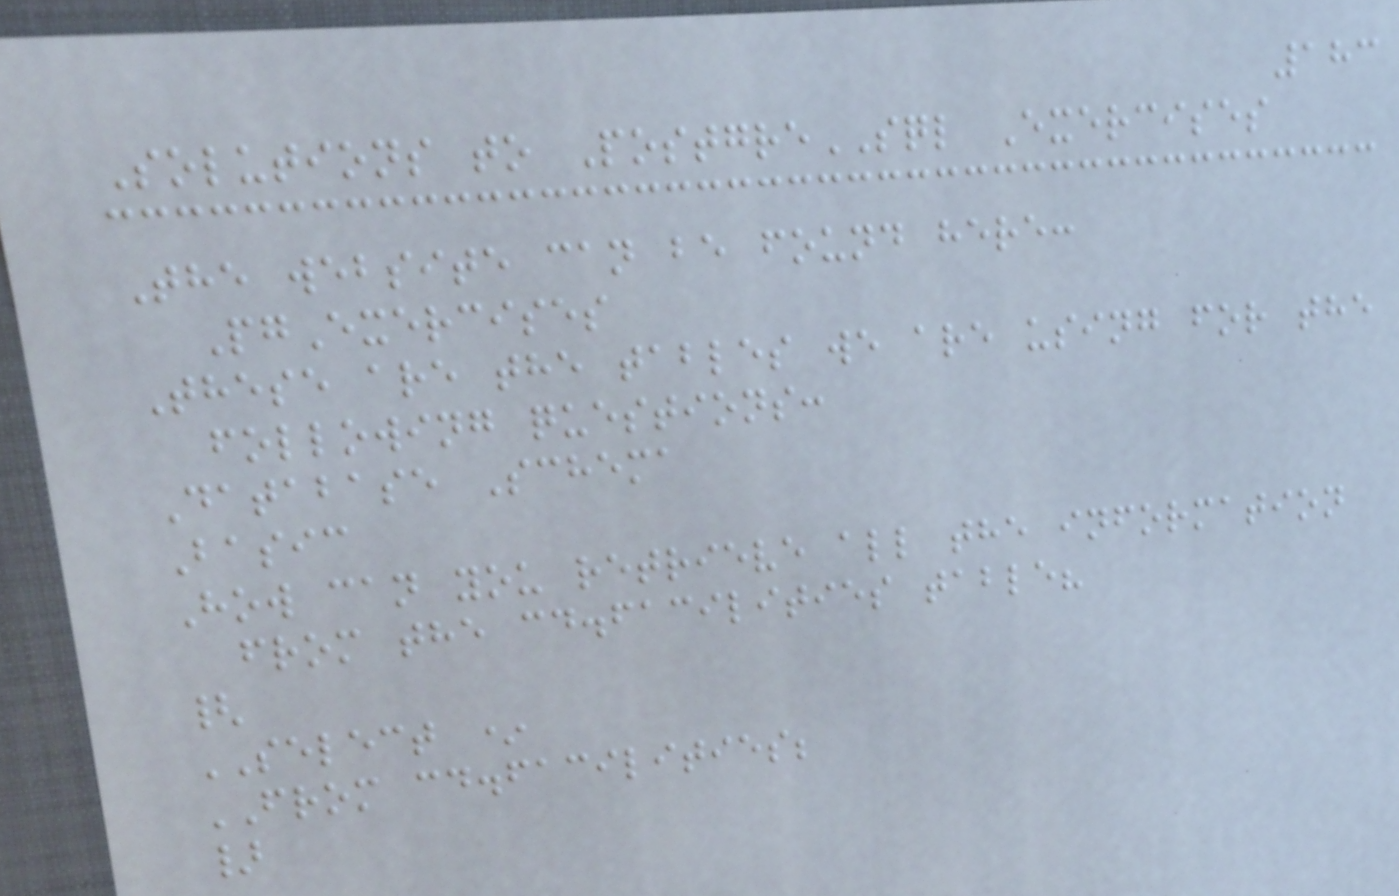183
Solutions to PostgreSQL Exercises
The website can be found here:
PgExercises
These are the tables we are using for the
following questions:
Database Schema
Basic
How can you retrieve all the information
from the cd.facilities table?
{
SELECT *
FROM cd.facilities;
}
